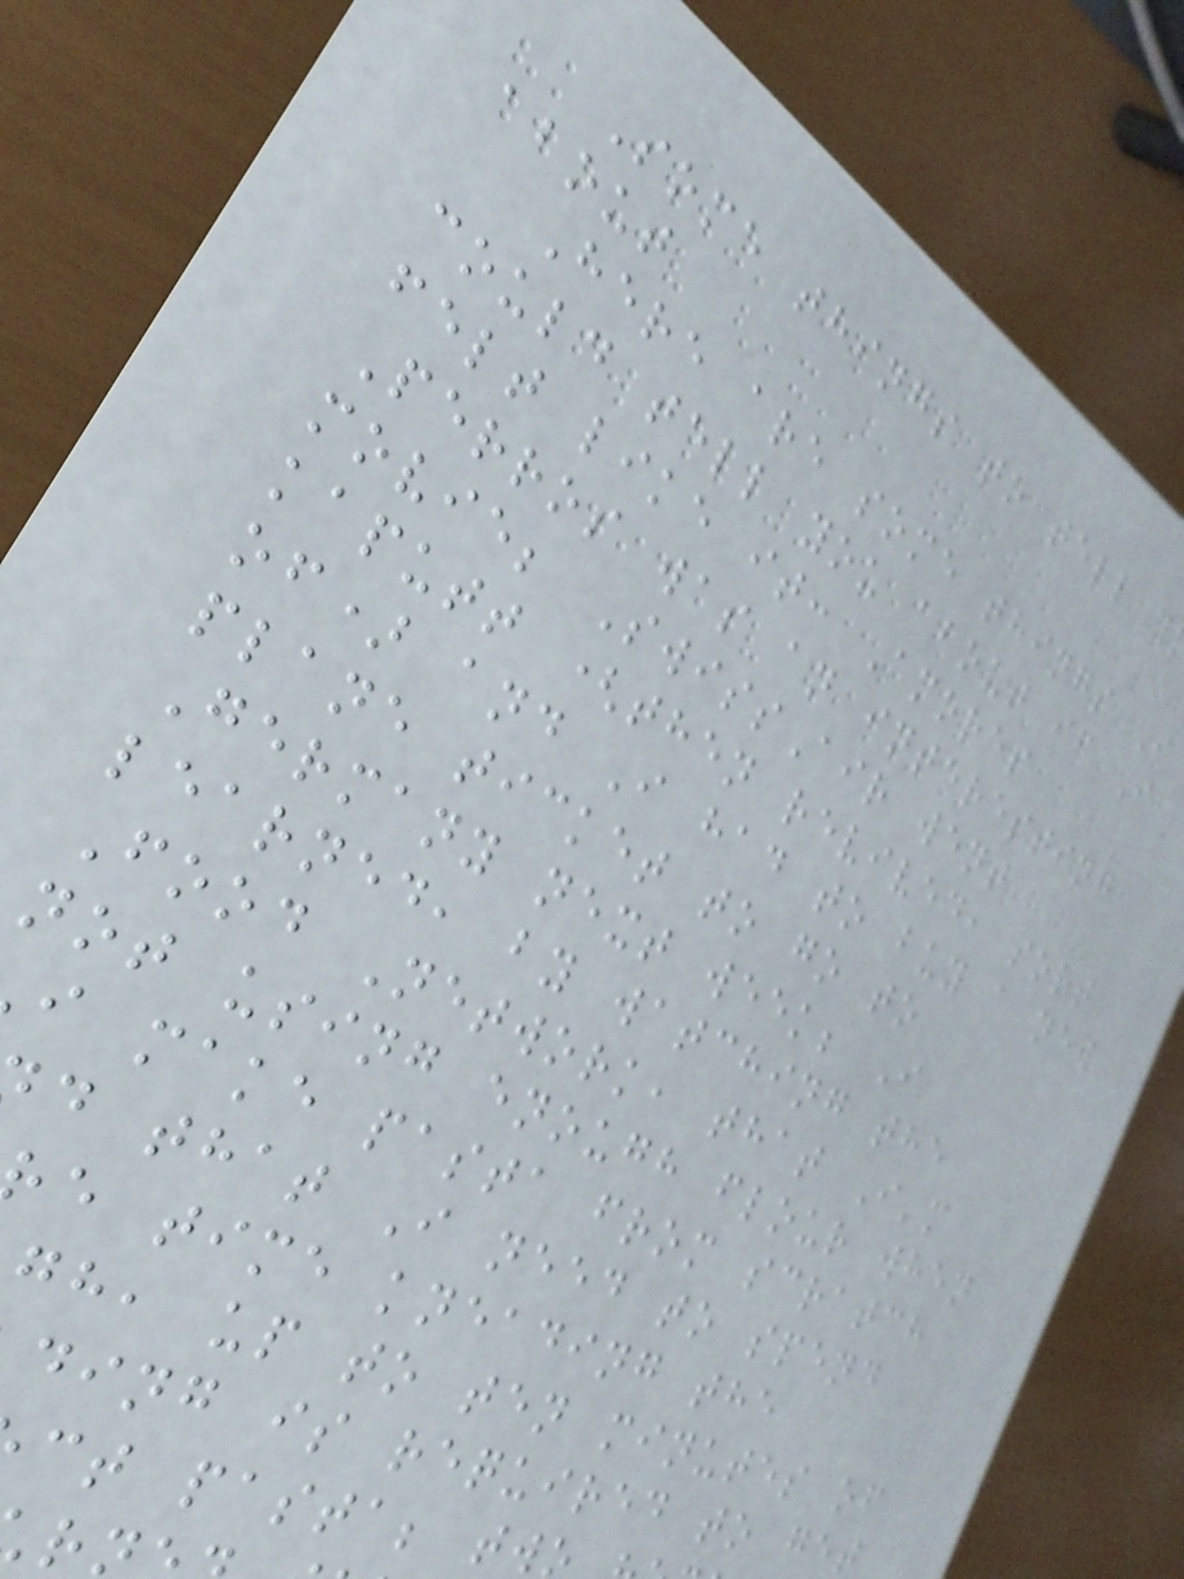Some things to tell y
about
Here are some things I
could tell you about if I
felt like it: Amores
Perros was an interesting
movie; SwissAir went
kaputt (then revived, sort
of) and I had to buy a new
plane ticket to go to
Germany next week; I
learned, by watching the
Food Network, that I'm
not using enough flour when
i make pasta from scratch
d that I need to spend
e time kneading the
gh, up to ten minutes of
ding is required to get
ct pasta; tw
